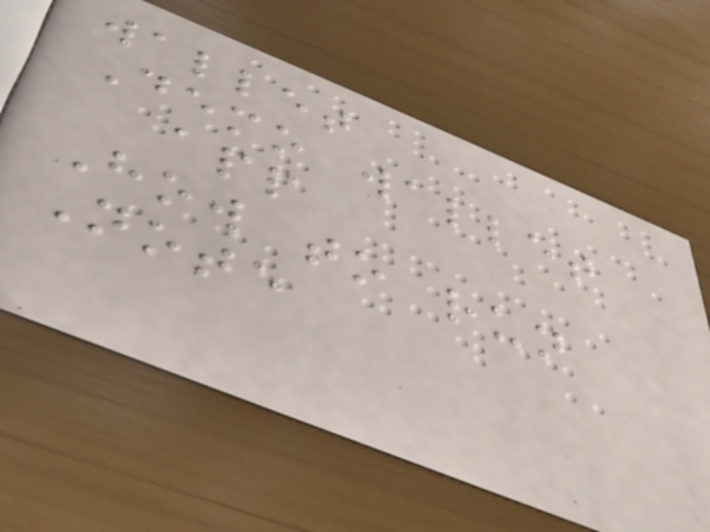wallet
Demo wallet
app
How to run
Note
